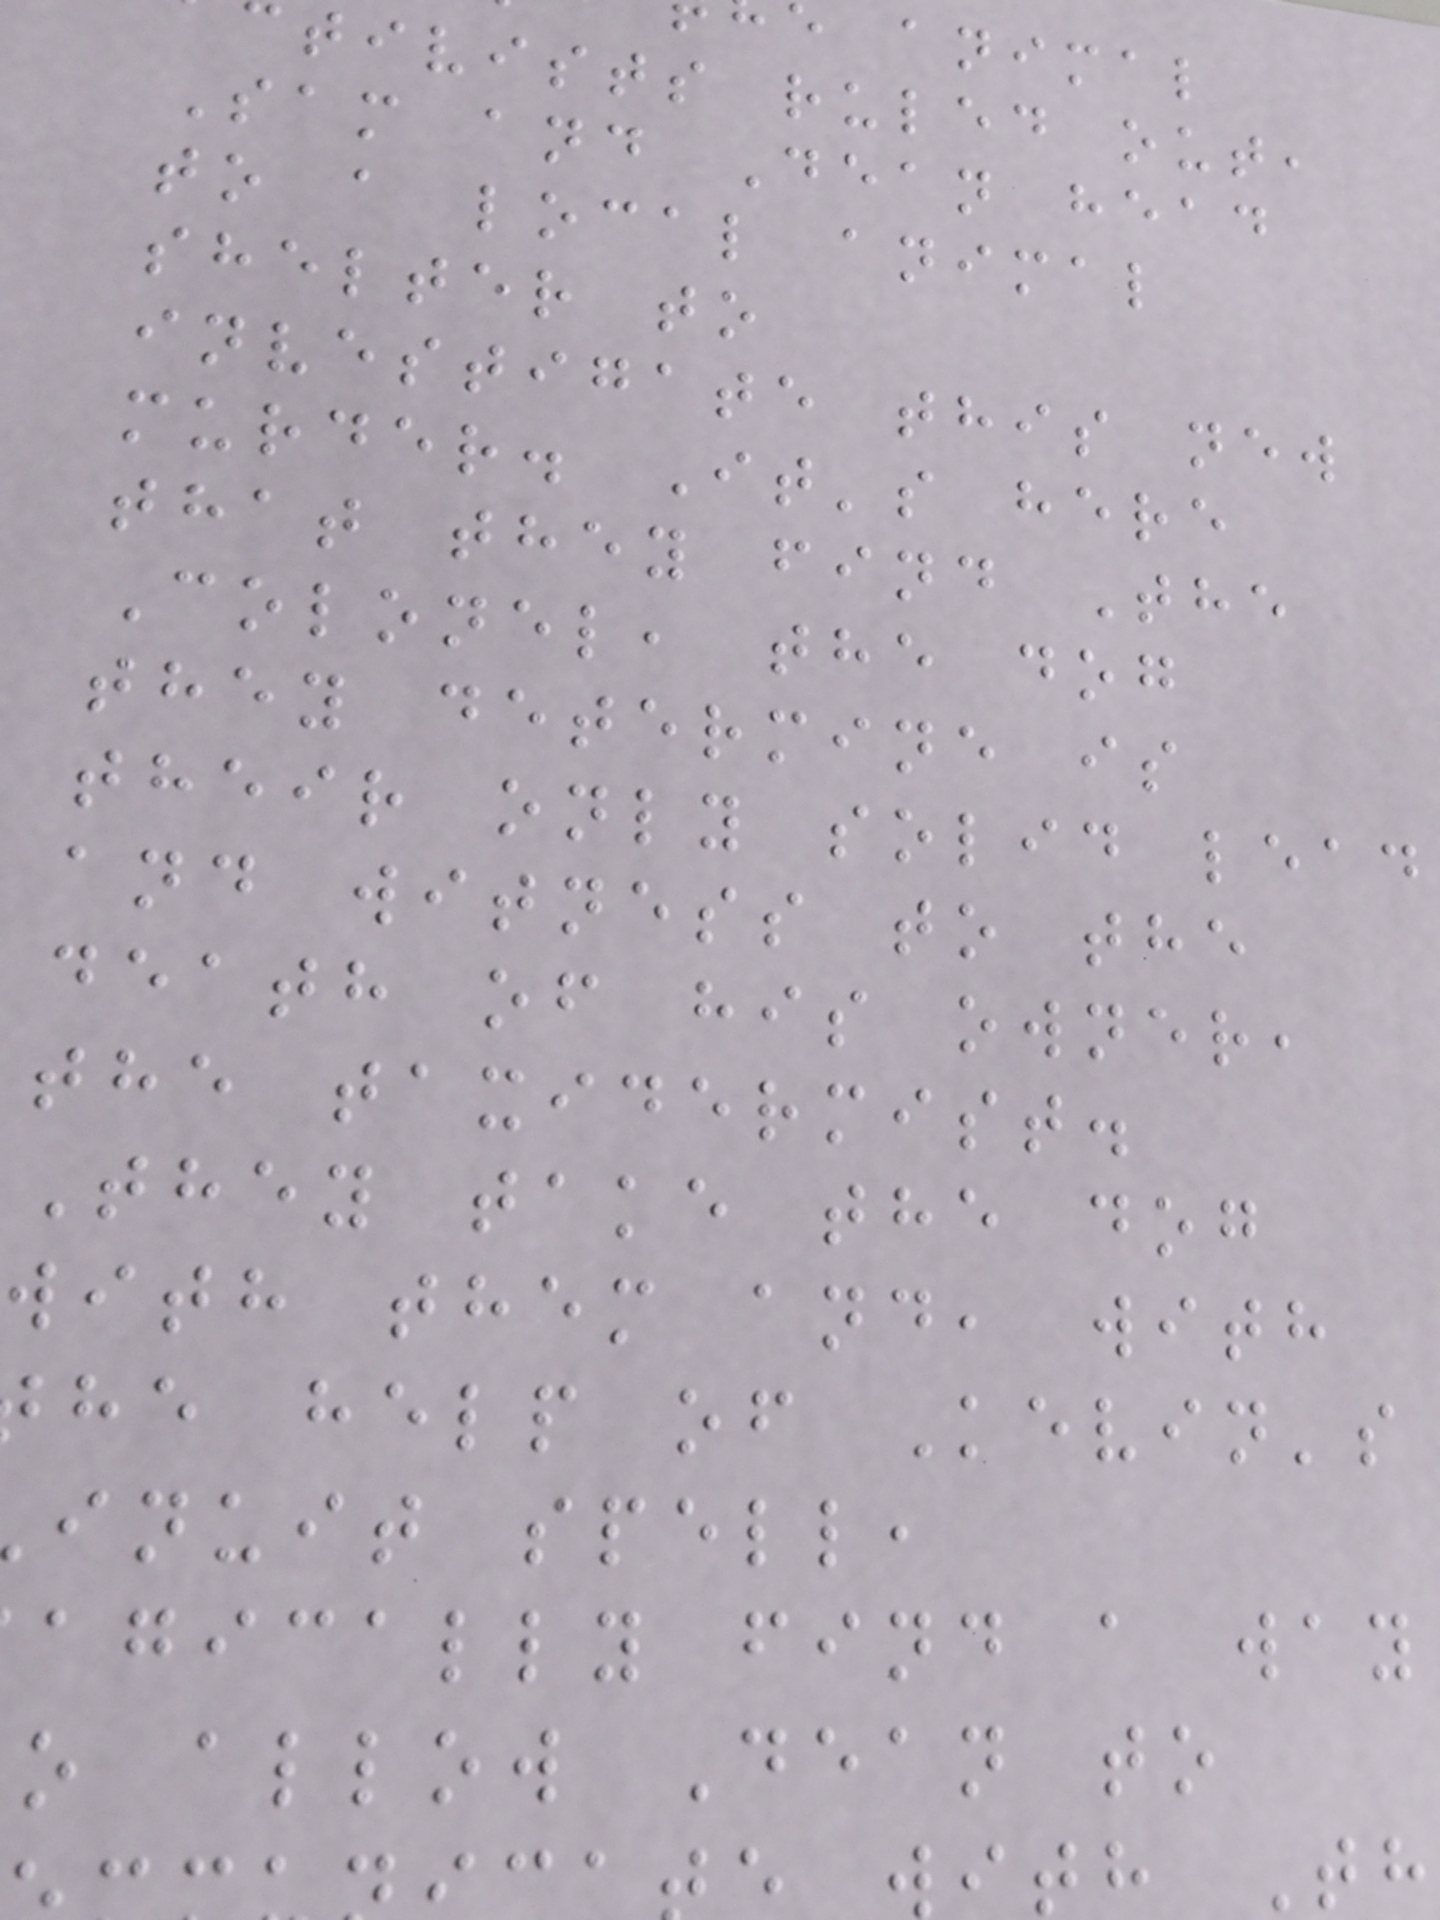animal
tivists ruled out,
Sam and Dean head
to a local animal
shelter to
investigate this new
murder. It's here
that they find The
Colonel, the dog
they determine is
their only solid lead
and witness to the
death of his owner,
the taxidermist.
They take the dog
with them and, with
he help of Kevin's
inuit spell,
agically find a way
o allow Dean to
ith Th
